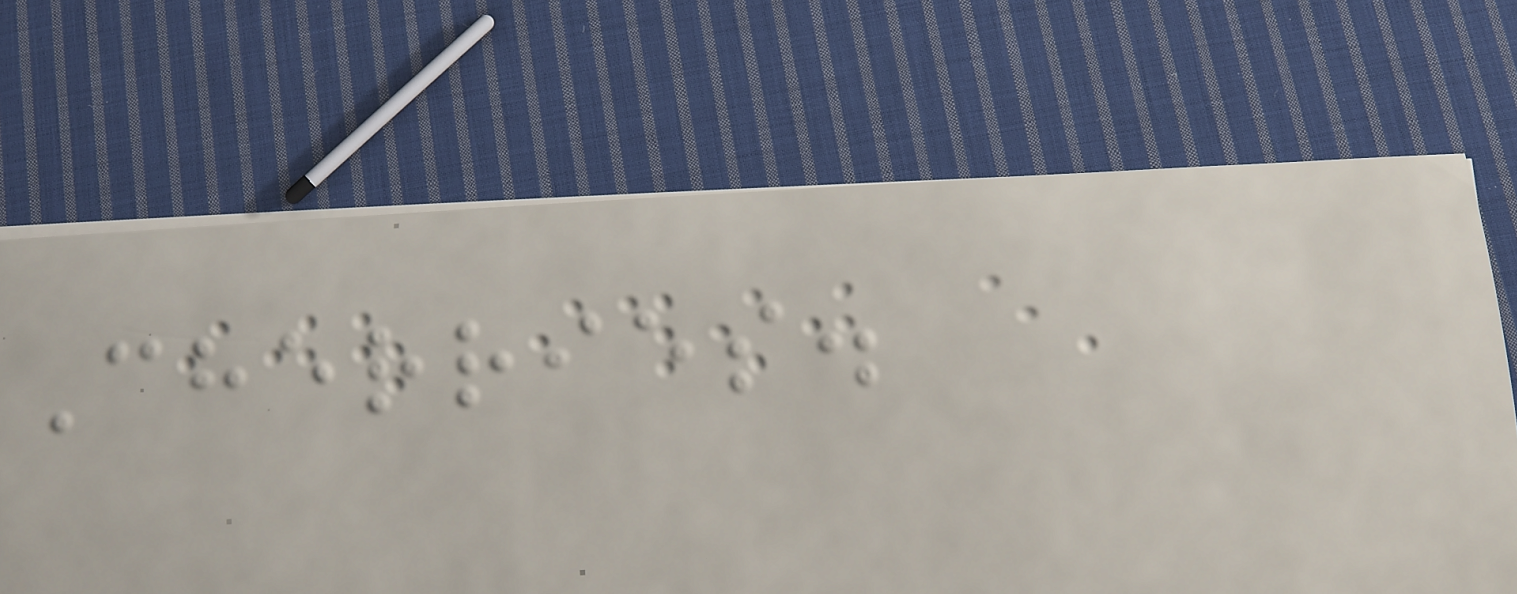Cherries.
